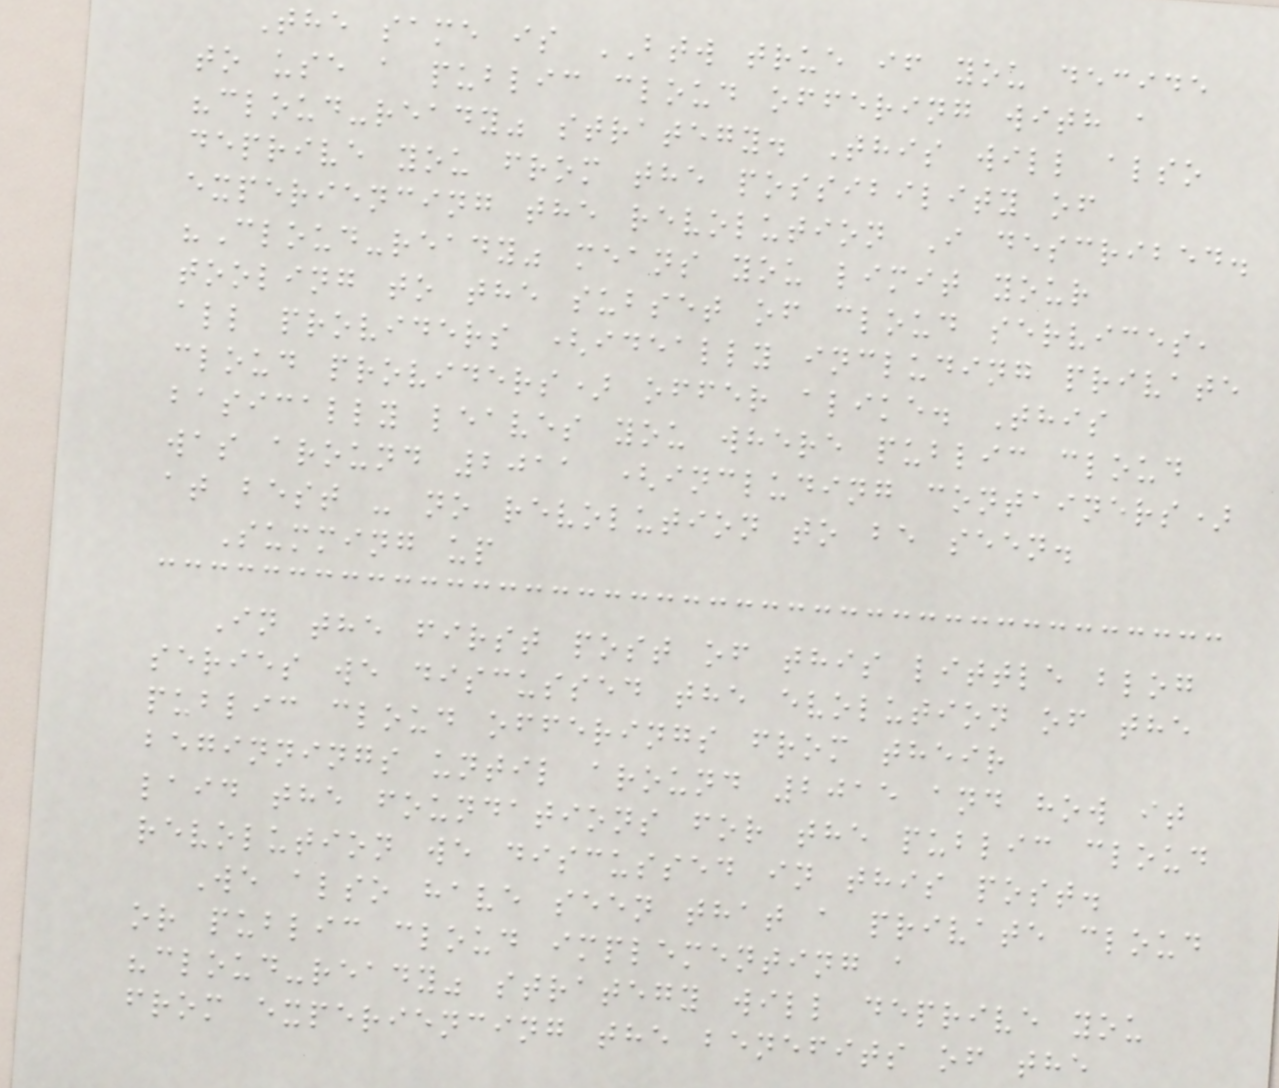The same is BTW true if you decide
to use a public cloud offering with a
"cloud-ready" strategy. This will also
deprive you from the possibility of
experiencing the revolution I described.
"Cloud-ready" means you limit your
tooling to the subset of cloud services,
all providers (ideally including private
cloud providers) offer alike. This
basically leaves you where public cloud
was around 2011 (including containers)
at best - no revolution to be seen.
Summing up
In the first post of this little blog
series we discussed the evolution of the
public cloud offerings from their
beginnings until around 2015 and how it
laid the foundations for the public cloud
revolution we discussed in this post.
We also have seen that a private cloud
or public cloud implementing a
"cloud-ready" strategy will deprive you
from experiencing the benefits of the
